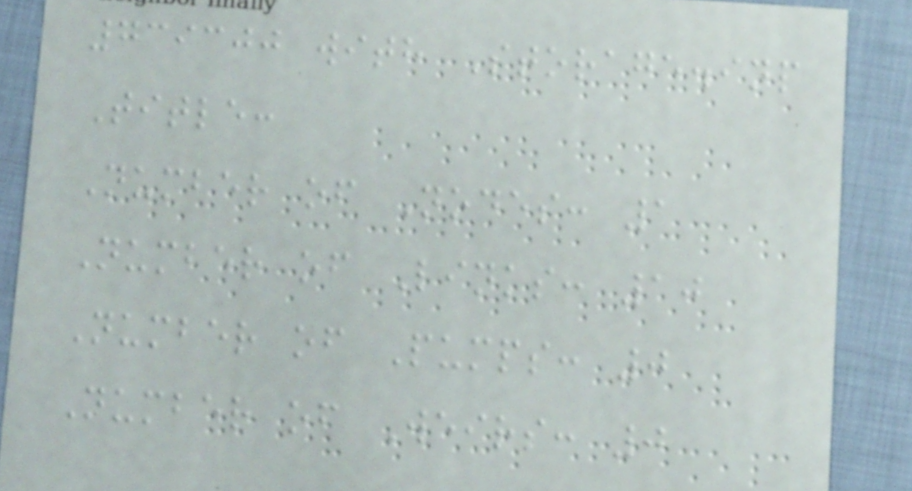739300 with Storage.inp
Title:
Number of Nodes: 1
Number of Links: 10
Number of Pumps: 0
Number of Weirs: 0
